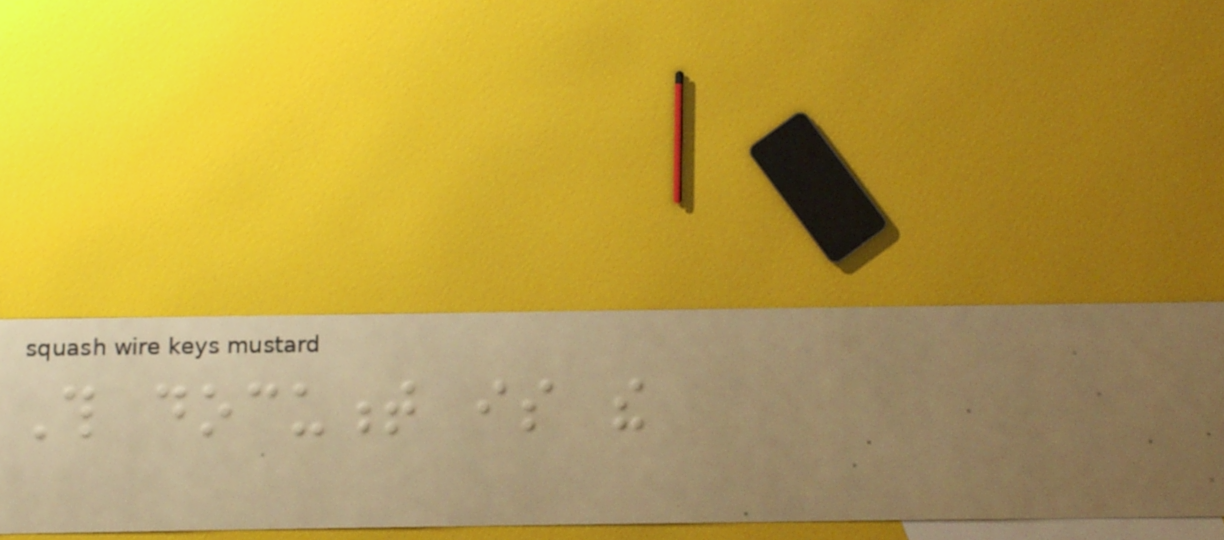This document is the
